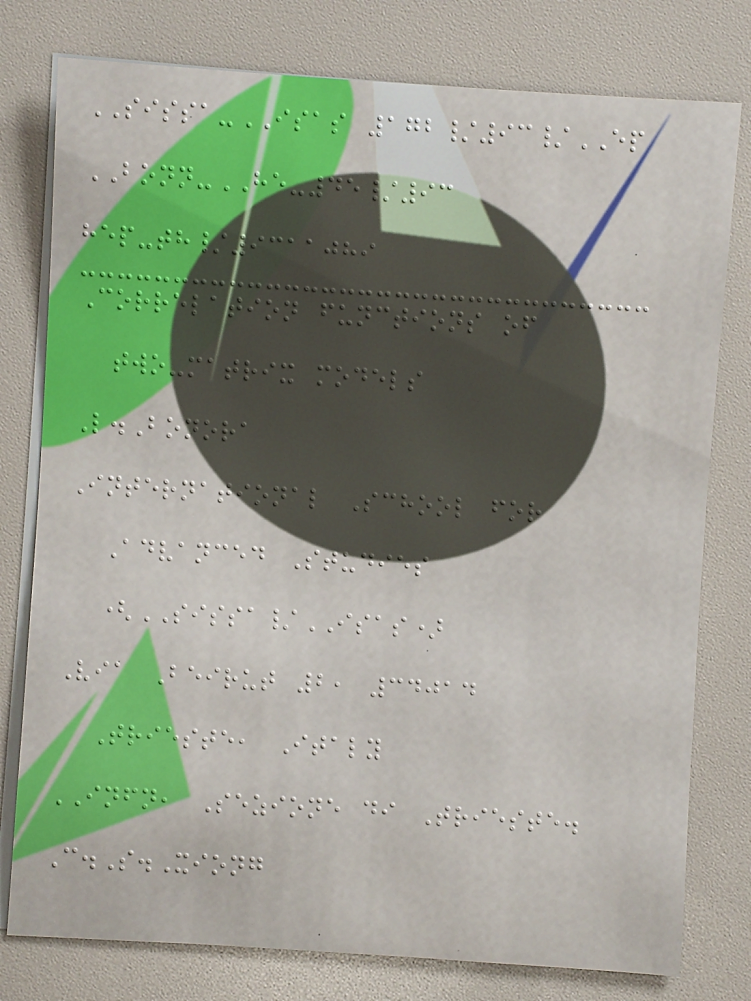SISSA-ISAS 172/93/EP
BONN-HE-45/93
hep-th/9311089
Correlation functions of
two-matrix models
L.Bonora
International School for
Advanced Studies
(SISSA/ISAS)
Via Beirut 2, 34014
Trieste, Italy
INFN, Sezione di Trieste.
C.S.Xiong
